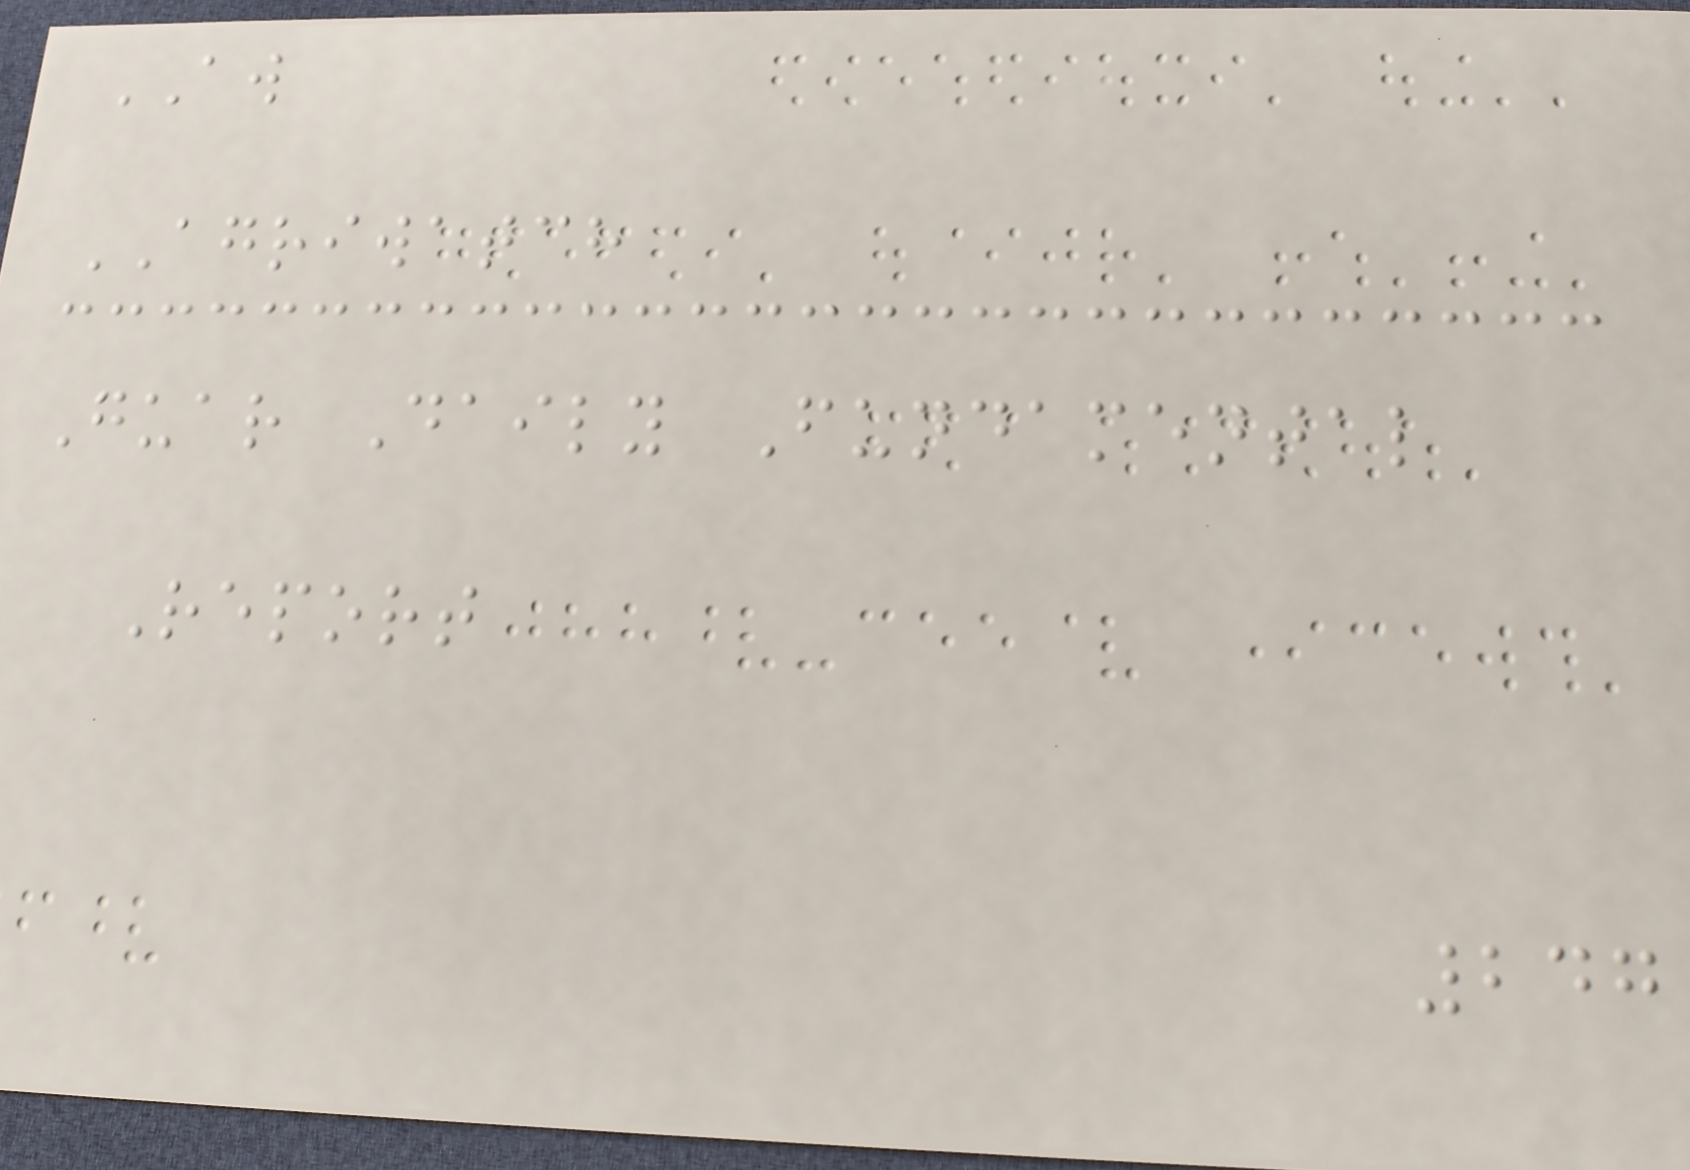AW
AGRIWATCH
Guar Daily Fundamental
Report
247
